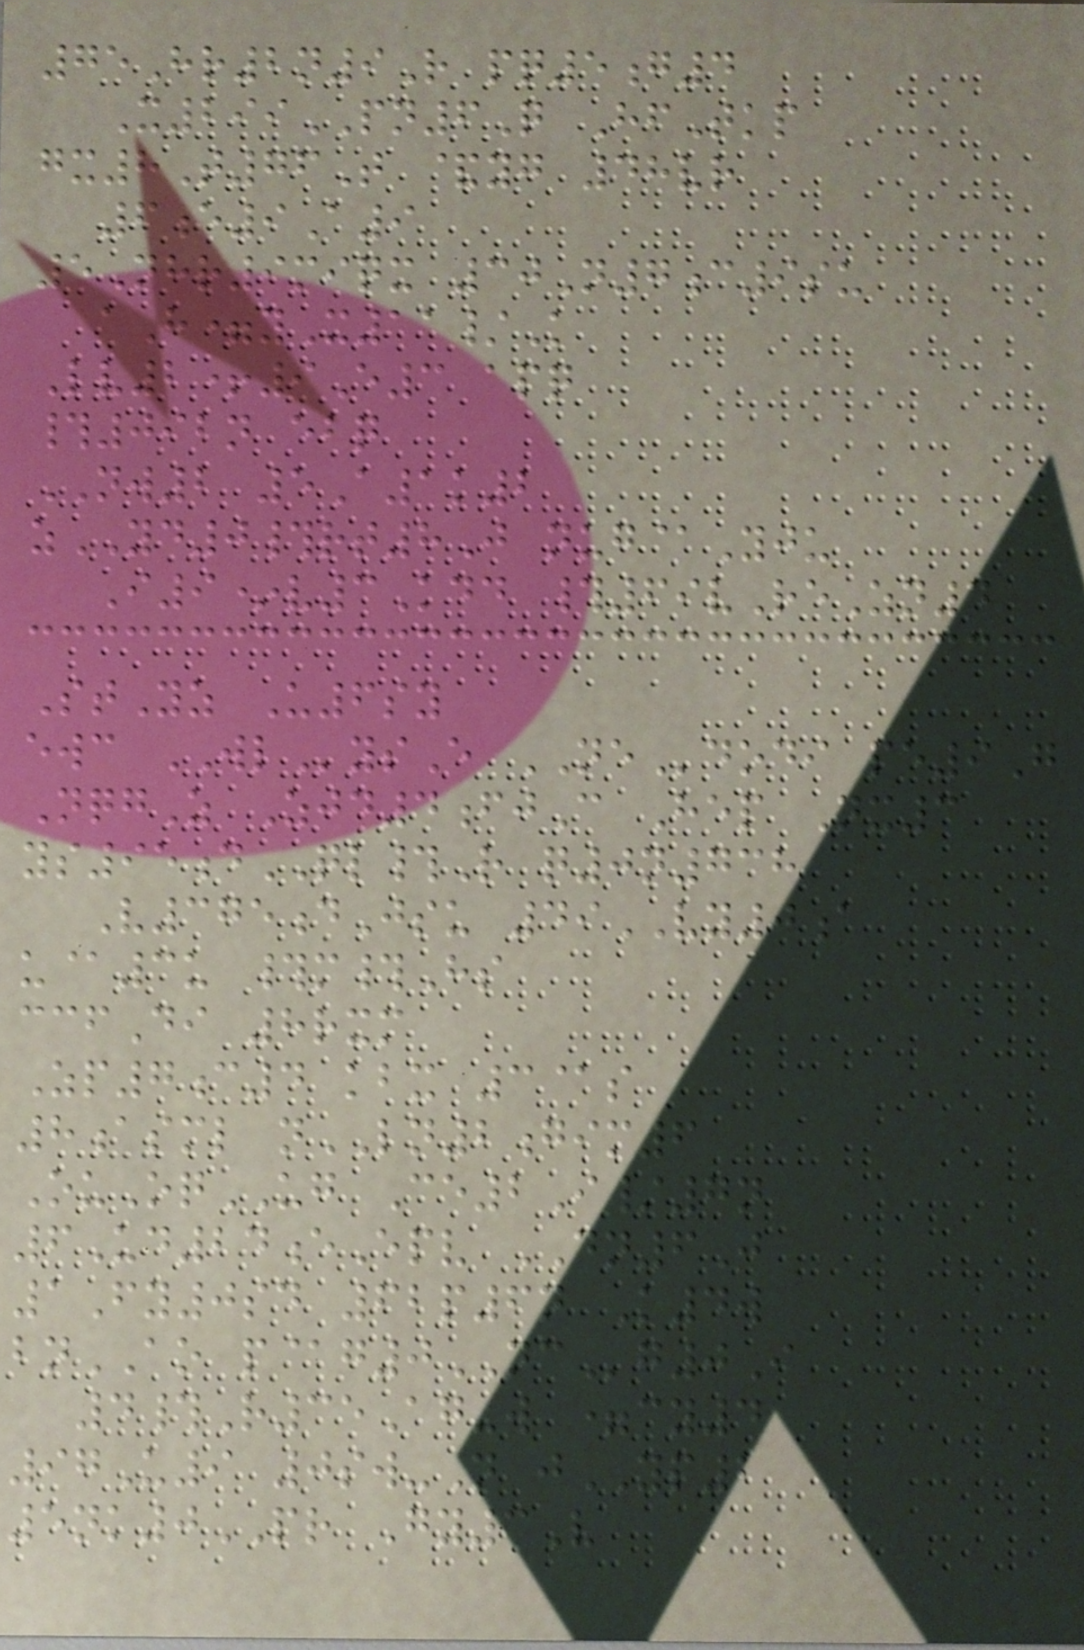75Hr2n9R pq5g4
X299PN6Q HfTkp
gx8T76T &yg 48vr
6e9A9
5Nhr9miqx 30N7c9su
aH=yX11/K
Lv2+9E3 apq
#092n ebq
NW2 5A1k2
zYD0#rt8J nug@Yju
I9*v3Kdd #69vReZn4
StYz U6sy
ewc WLysE NEdodi pe9G
NqgZ Zjd4fjC Hep Nx3
ys95dQL#R q0n738
V375dJsu 49VY0a
u@3u #m#Hs
ccfDi 8rxm
Zp7c4 kbx 3@s
8asml nLN2gim6
OuOqUG Ce2I/7n
6Ud24eEpv DN6J
1Fy0sd 62p6n K4w
bnAO p@g0NCg0I
4#R35Ag-w =cy4
97U9 0sw-N jYP2
5nk0PR Gy3V
